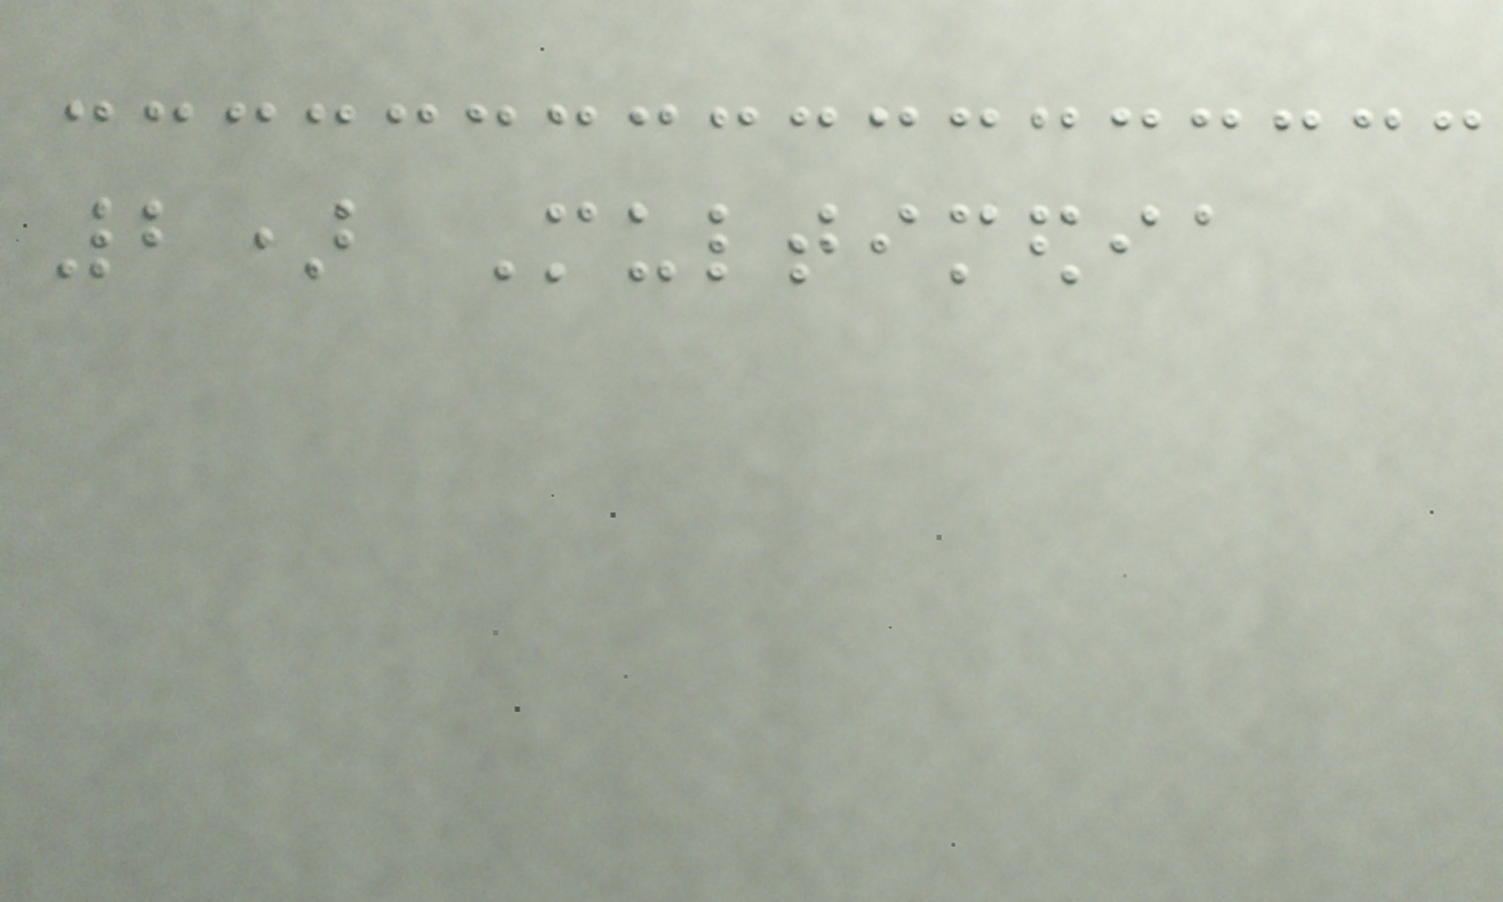2) Multimedia
